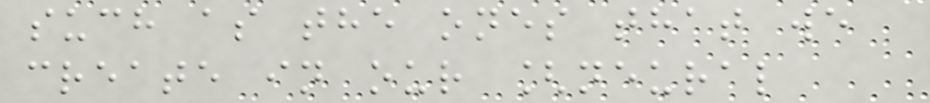such as the ones that we
create in our [neural
